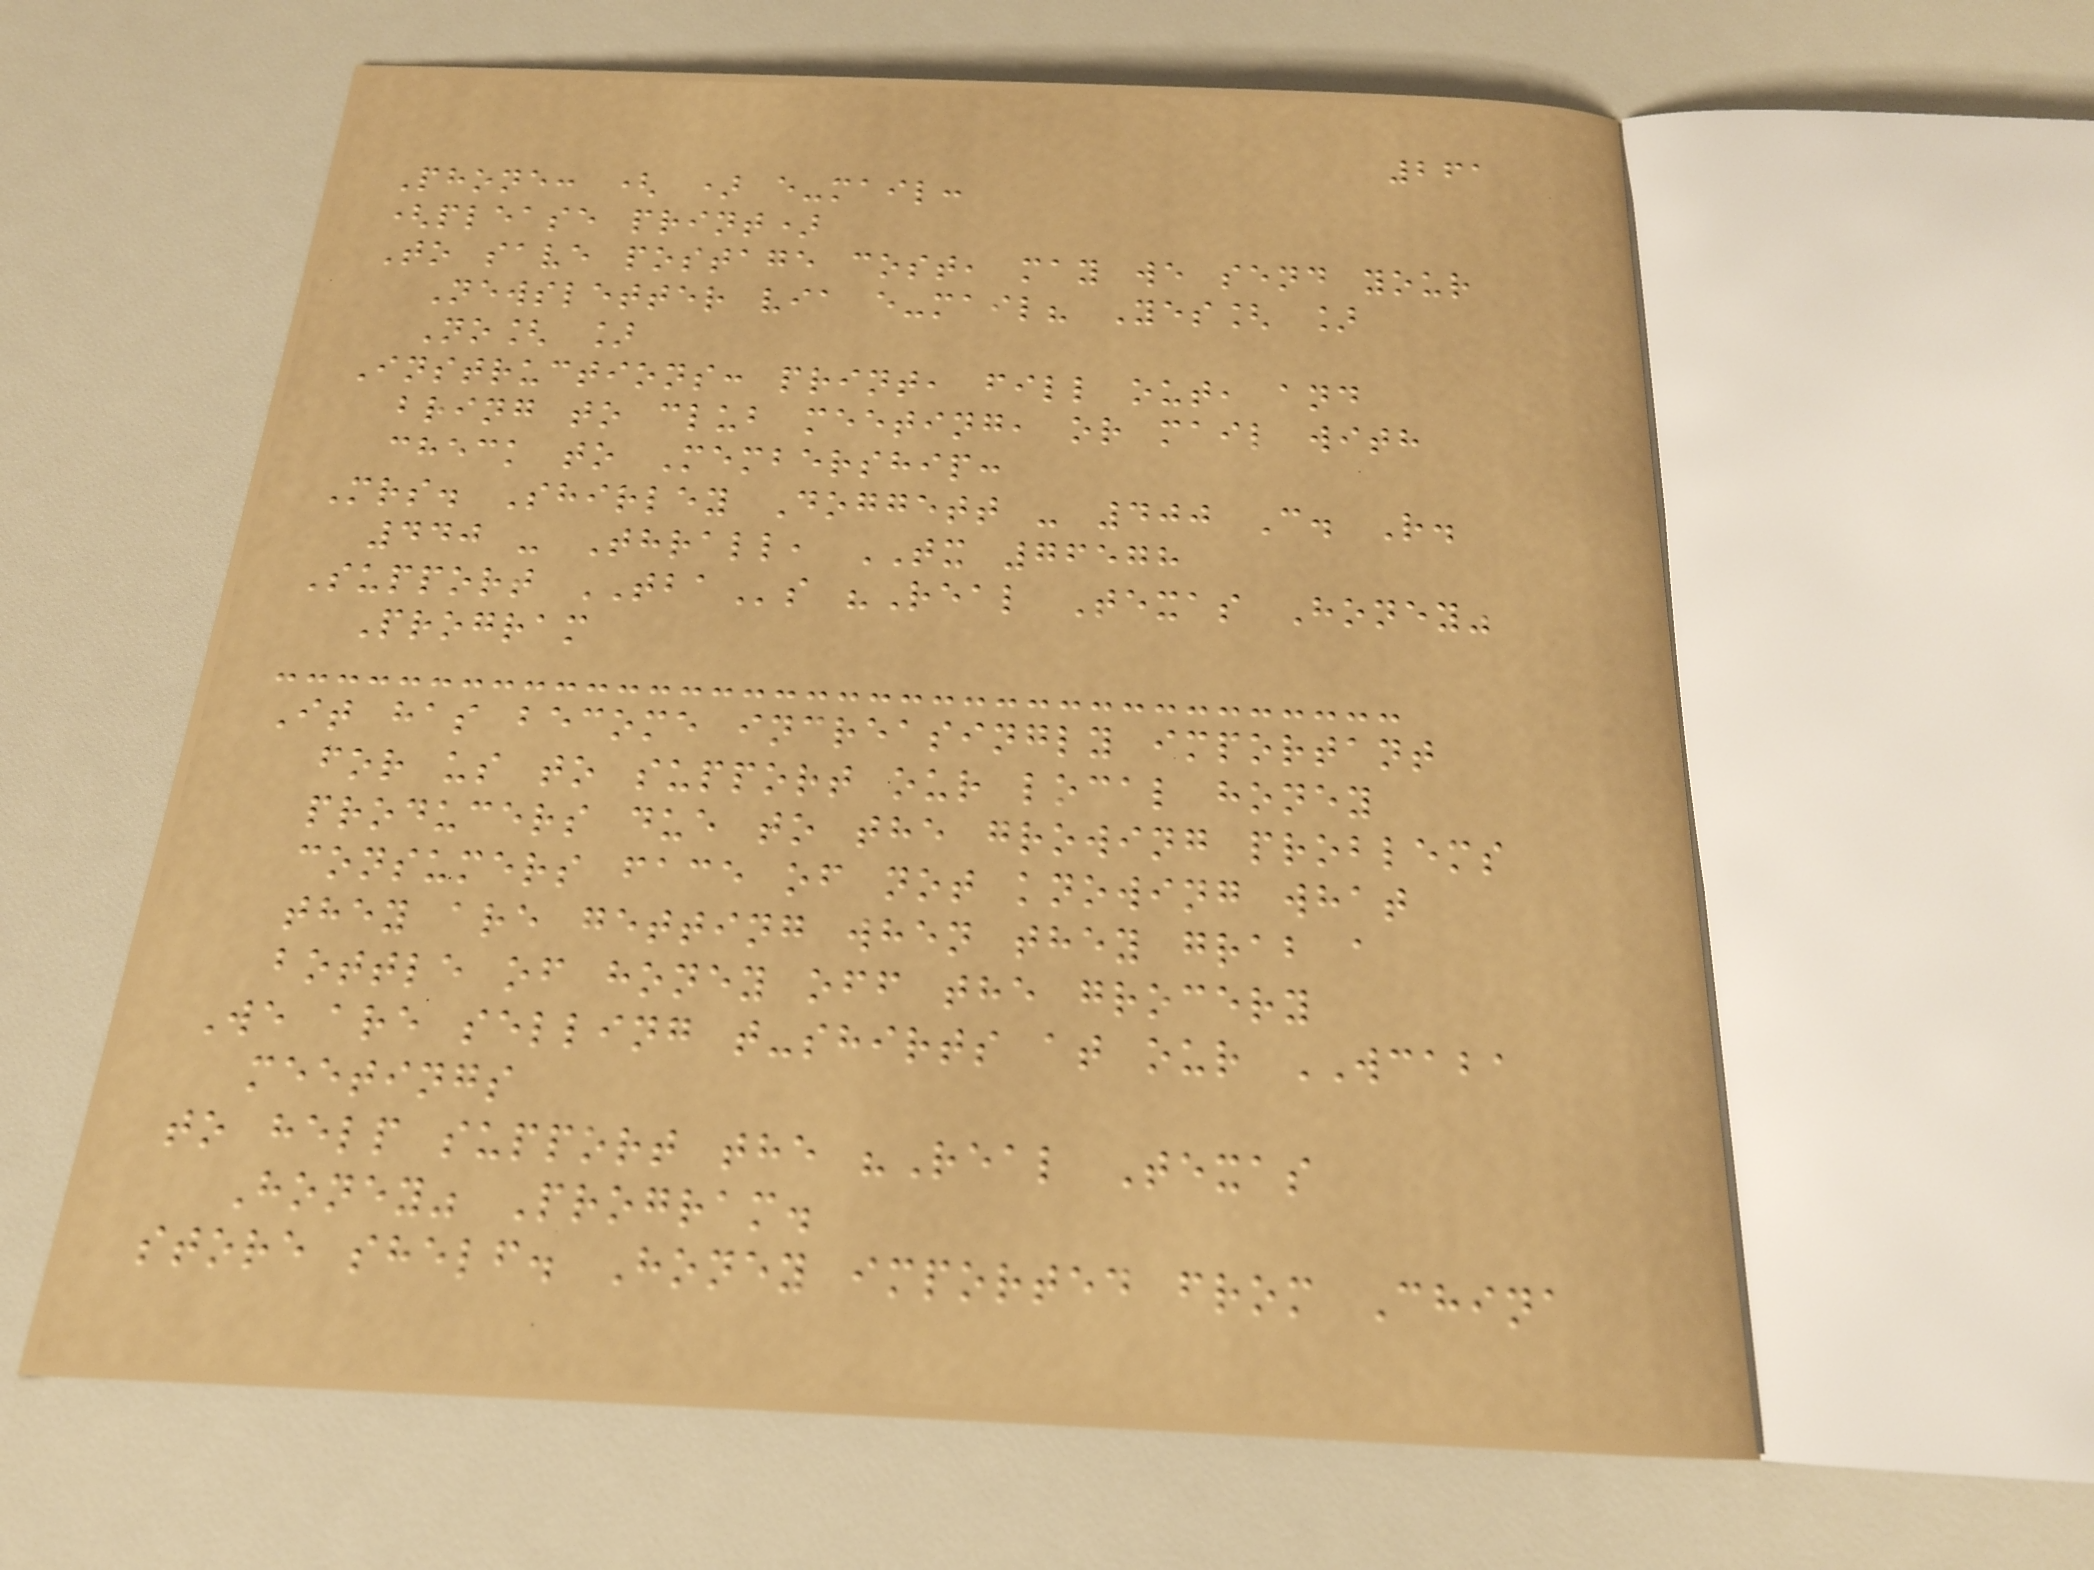261
Phone: ( ) e-mail:
(please print)
To save postage cost, may we send your
Newsletter via e-mail? Yes[ ]
No[ ]
Instructions: print, fill out, and
bring to club meeting, or mail with
check to Membership:
Mrs. Shirley Doggett - 400 C. R.
440 - Thrall, TX 76578
Support TBAs "Real Texas Honey"
Program
It has become increasingly important
for us to support our local honey
producers due to the growing problems
consumers face of not knowing what
they are getting when they grab a
bottle of honey off the grocery
We are selling t-shirts at our WCABA
meetings
to help support the "Real Texas
Honey" Program.
store shelf. Honey imported from China
